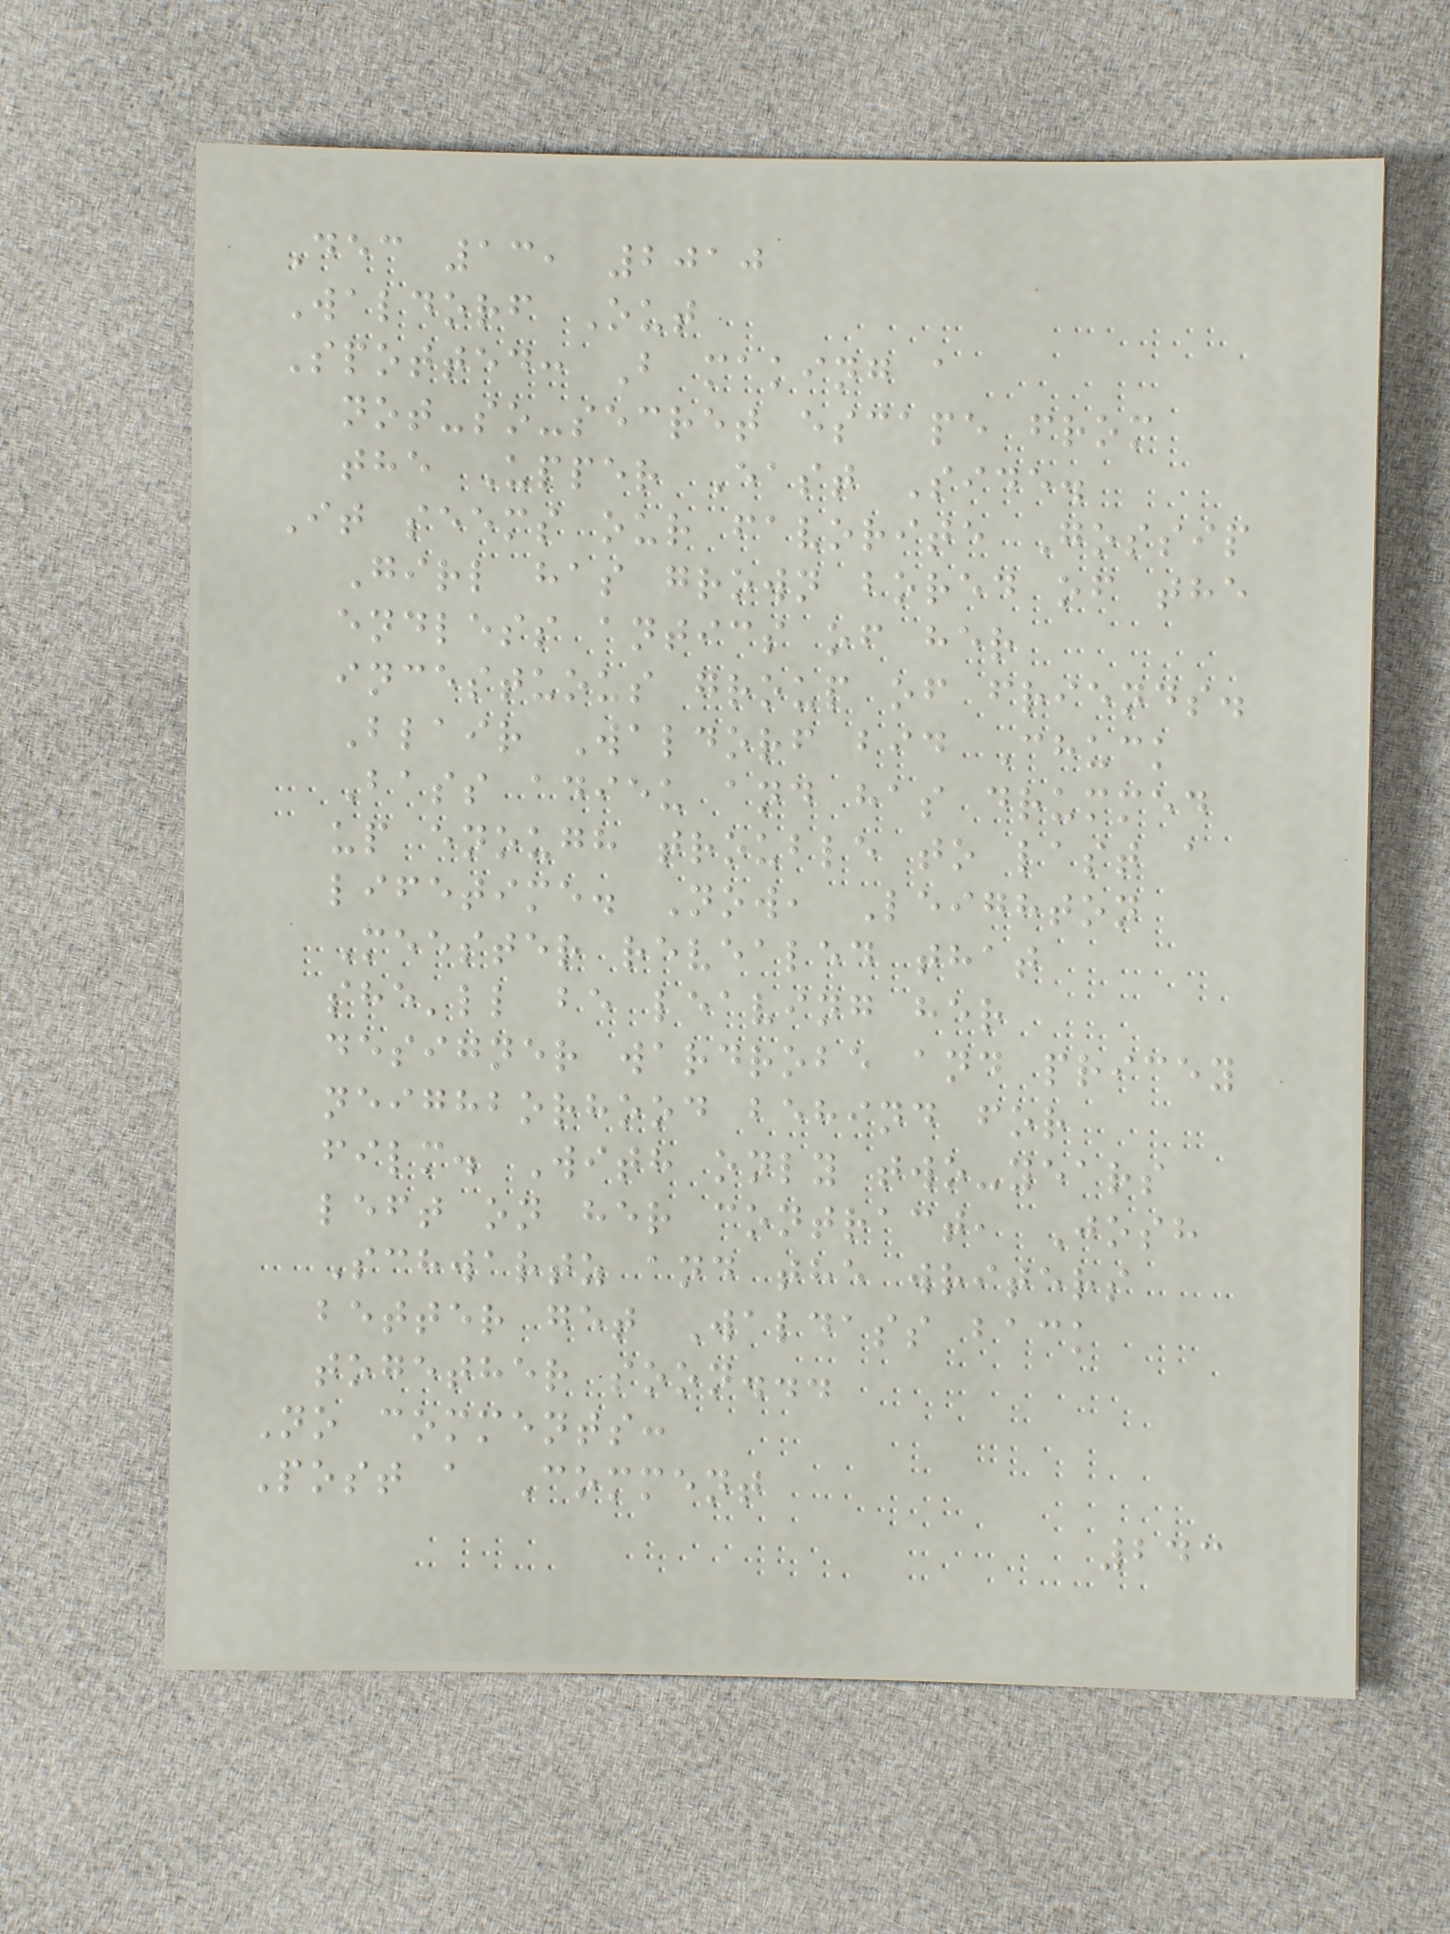Dec 13, 2010
Waldorf Out
Spotted: B making a
not-so-secret escape from
the Upper East Side.
It seems our favorite Gossip
Girl has grown bored of the
endless antics of her
incestuous group of friends.
Blair Waldorf bid Chuck
Bass adieu and has drummed
up enough trouble to last a
lifetime. Now, Leighton
Meester revealed that
she'll be leaving her
designer wardrobe and pricey
neighborhood behind for
film. With only two-years
left on her contract, Josh
Schwartz and the writers
better get Waldass back
together soon...
No comments:
Post a Comment
243
